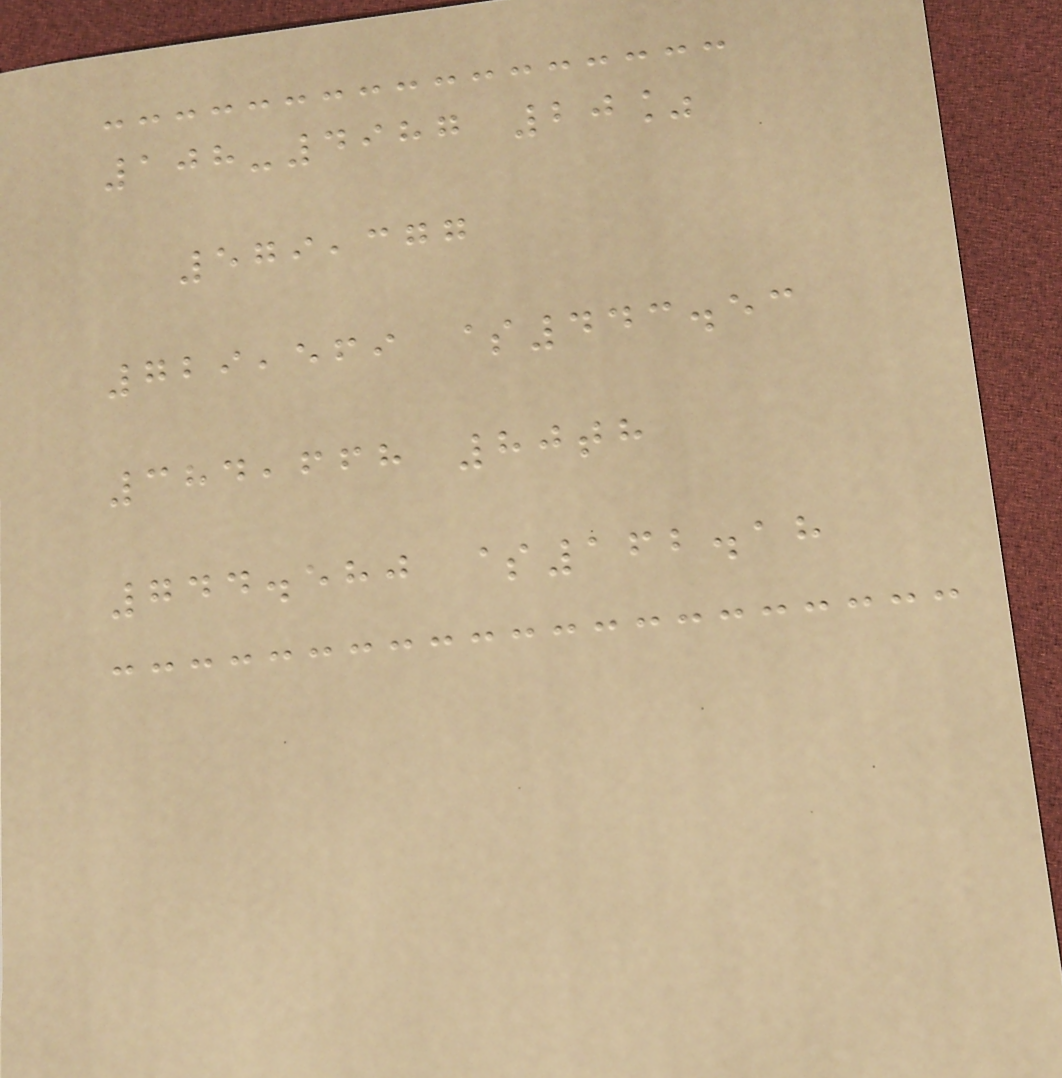108-4987 20%
579,377
729,569 $443.53
384,668 80th
744.580 $162.18
